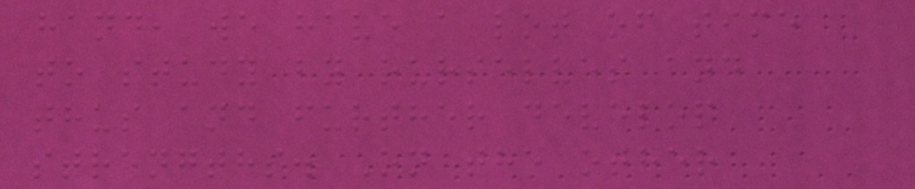hand, we have a lot of time
to study by ourselves and
thus and further develop
strengths. On the other
